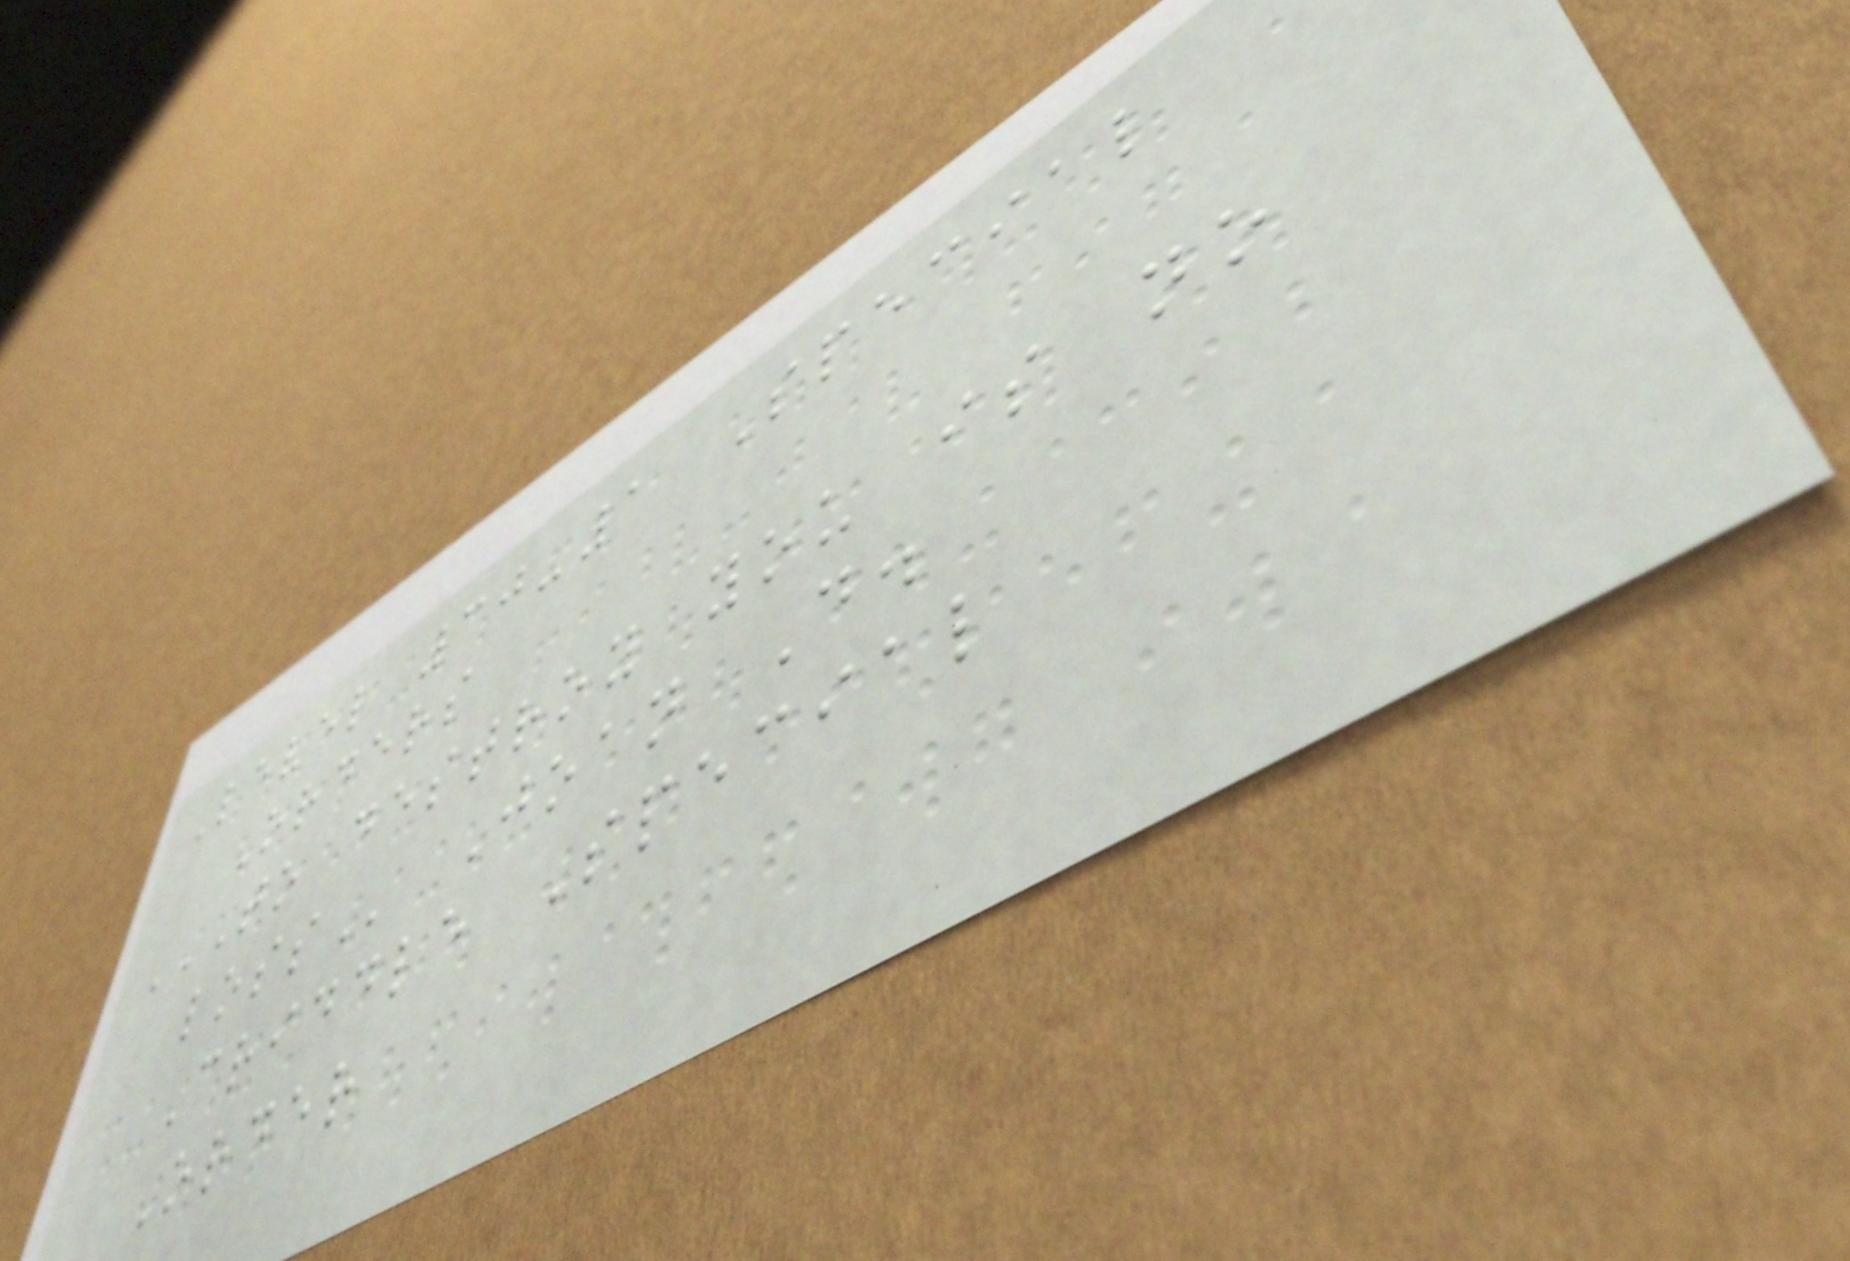Level 30-1 Special
Orders
TO DESTROY YOU IS NO
LOSS Joan D.
Criddle Special
Order
